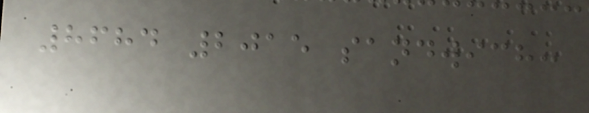8684 2015 sandwich:
